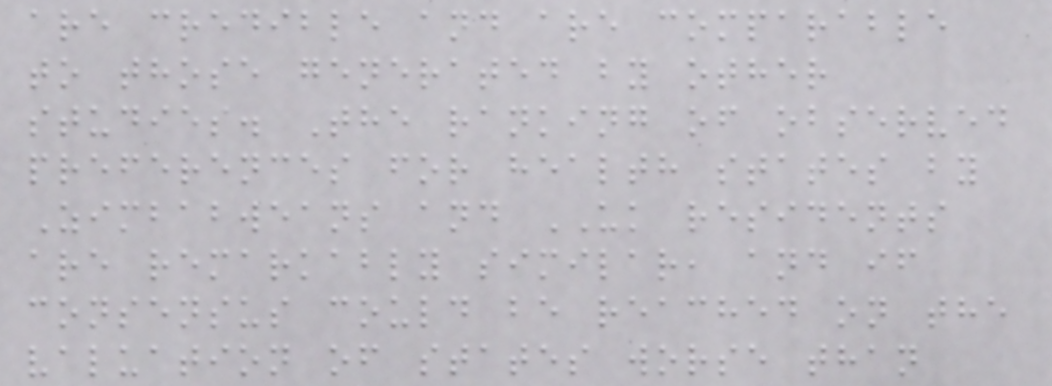are credible and are comparable
to those generated by other
studies. The ranking of observed
preferences for health states by
Zimbabweans and UK residents
are remarkably similar, and if
consensus could be reached on the
valuation of states worse than
